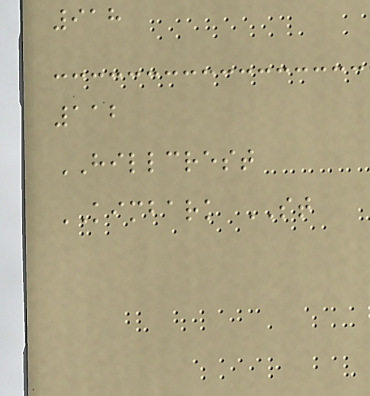918
112
HILLCREST
KIMBARK ST
